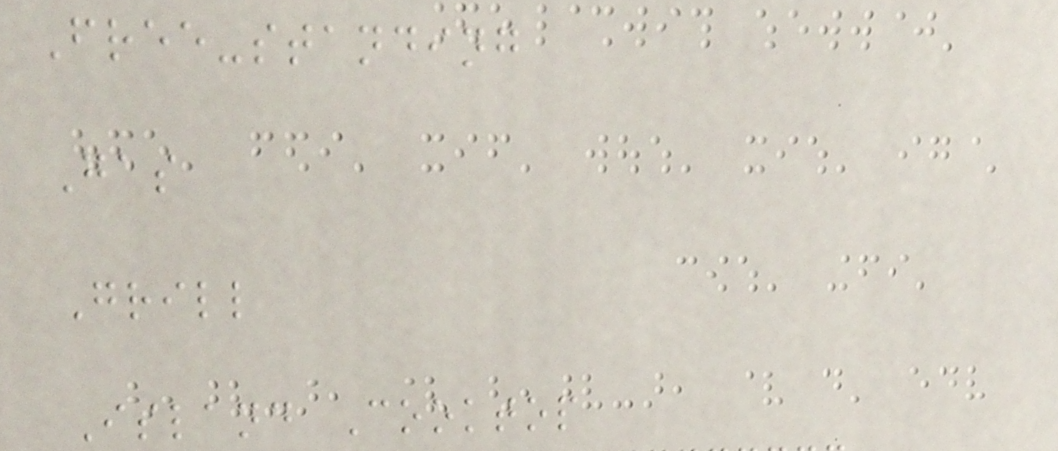Free-standing
Gas
Grill
Island Cooktop
